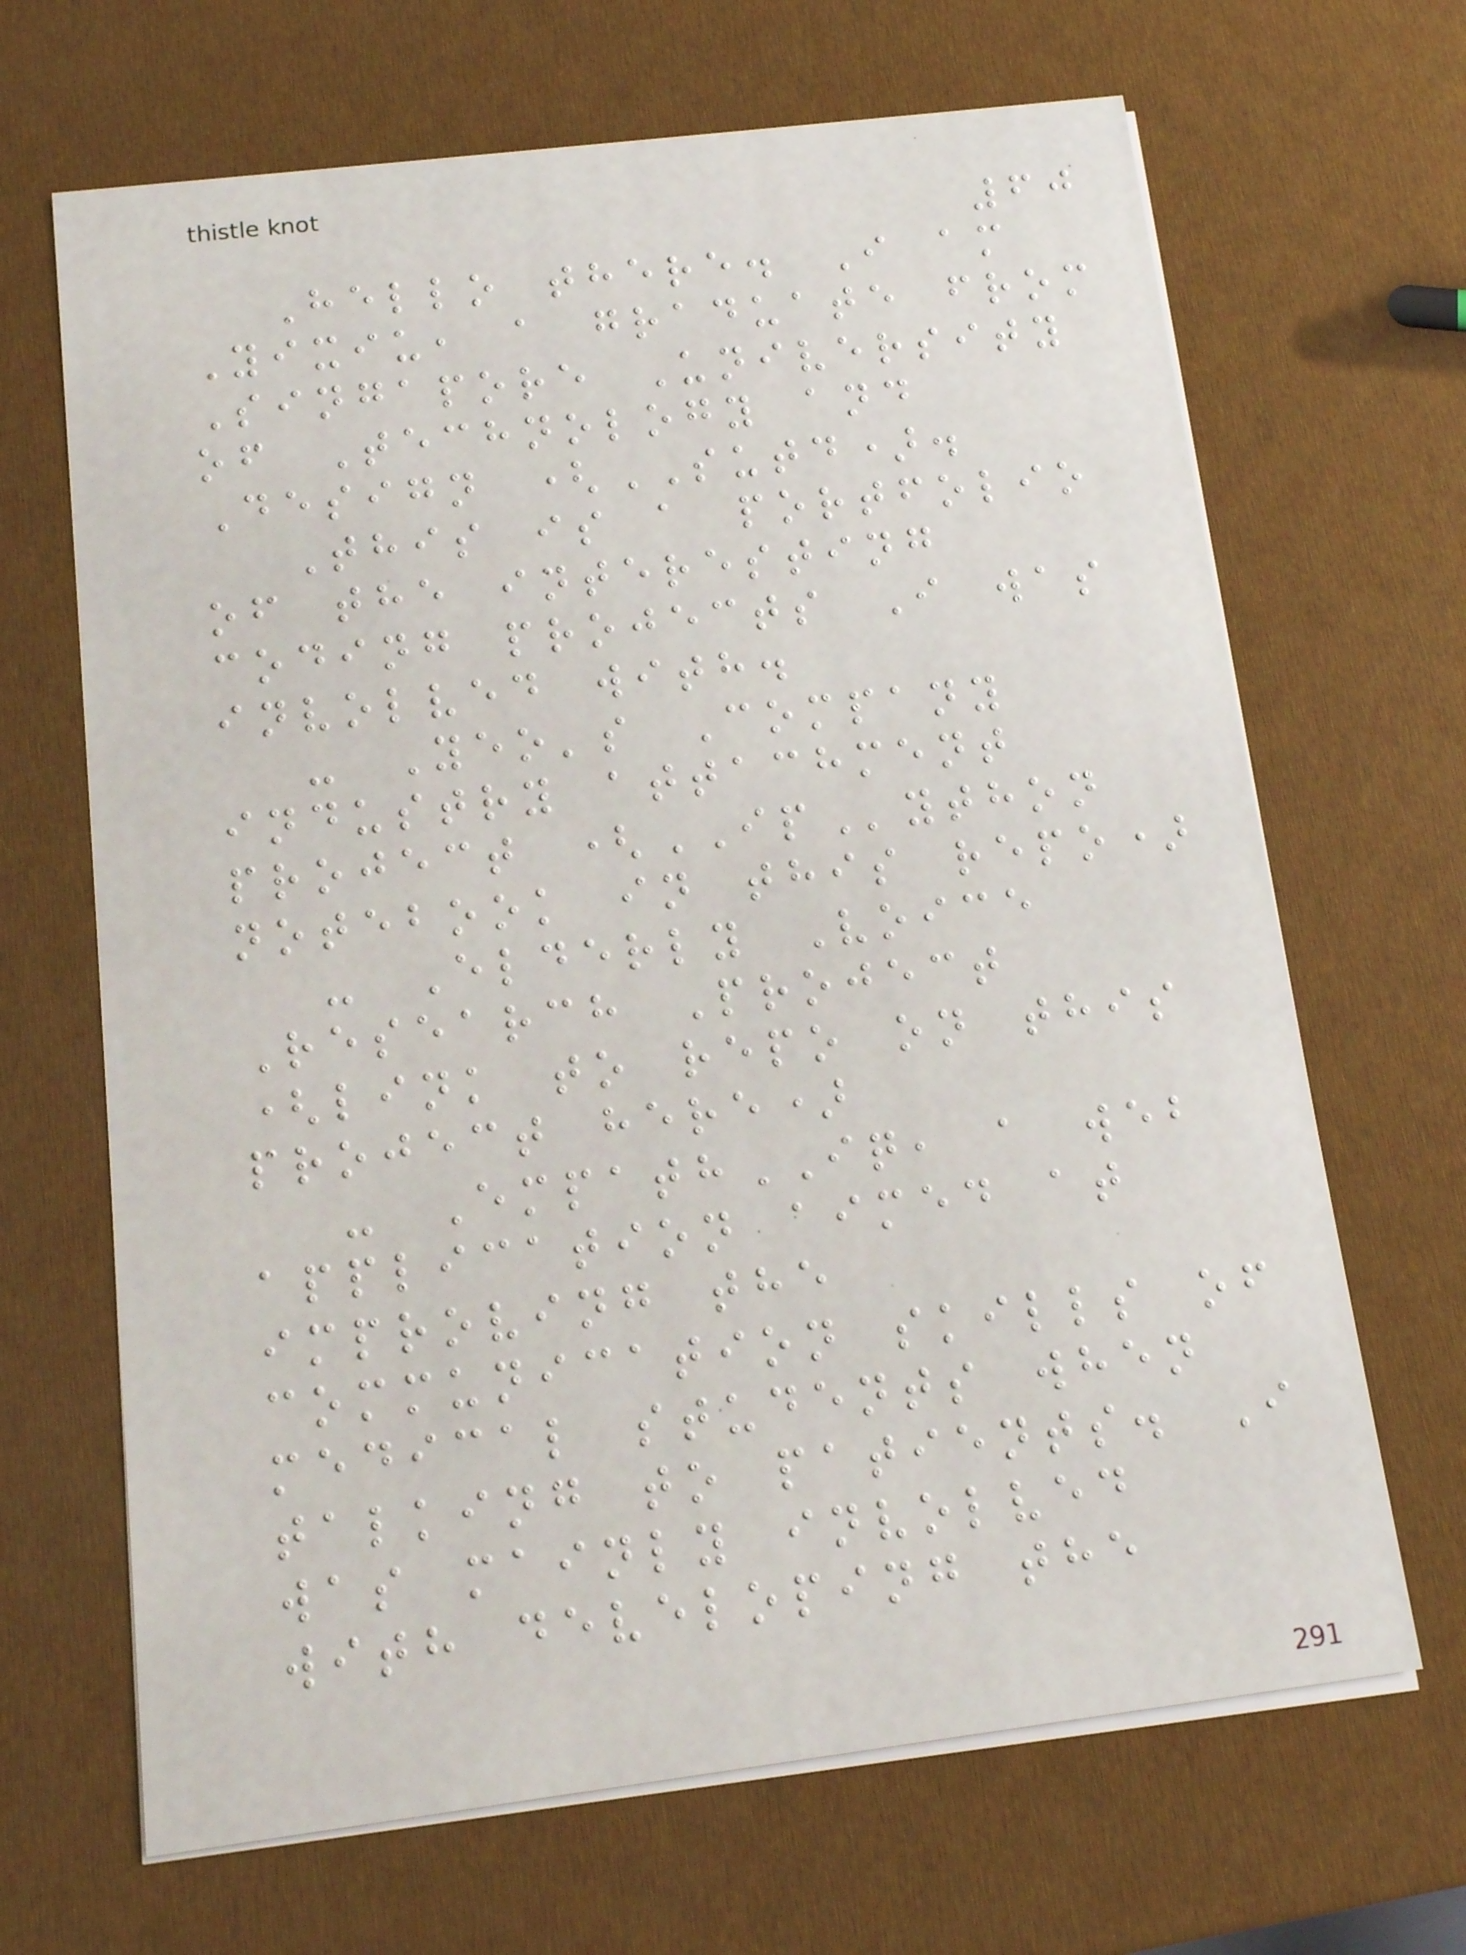60
Hello there. I am
Yixiu, a graduate from
Singapore University
of Technology and
Design (SUTD).
This is a portfolio
of the interesting
coding projects I was
involved with.
- Yeo's Company
industry attachment
project (IPython
notebook in this repo)
- Elderly Voice
Research Project
(link to repo on this
project here)
- EmpathIQ, a web
application aimed at
improving the
communication skills of
medical students when
talking to patients. I
was mainly involved
with developing the
